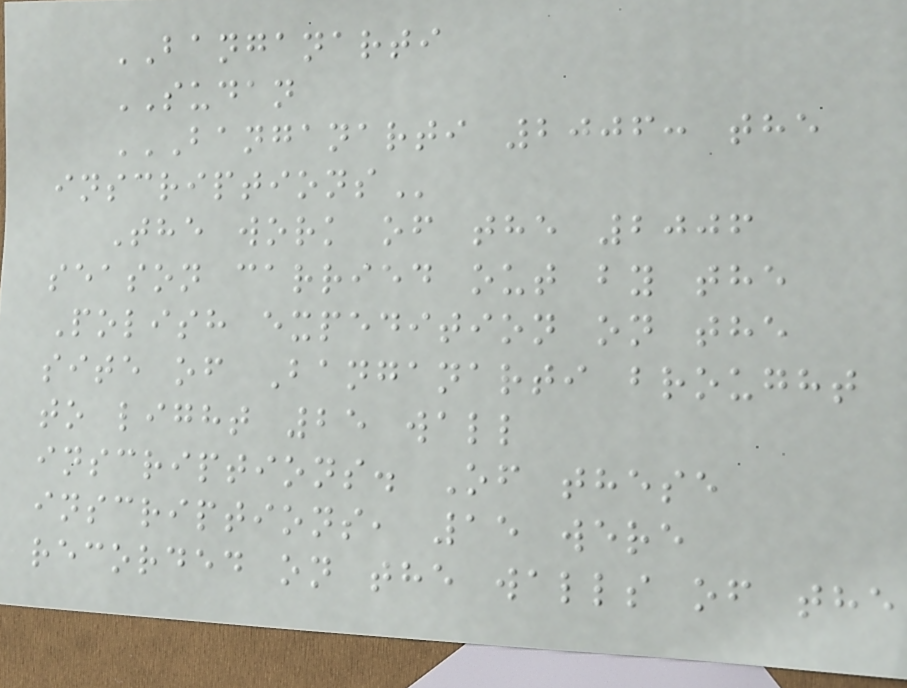BANGANARTI
SUDAN
BANGANARTI 2006: THE
INSCRIPTIONS
The work of the 2006
season carried out by the
Polish expedition on the
site of Banganarti brought
to light 25 wall
inscriptions. Of these
inscriptions, 15 were
recorded on the walls of the
